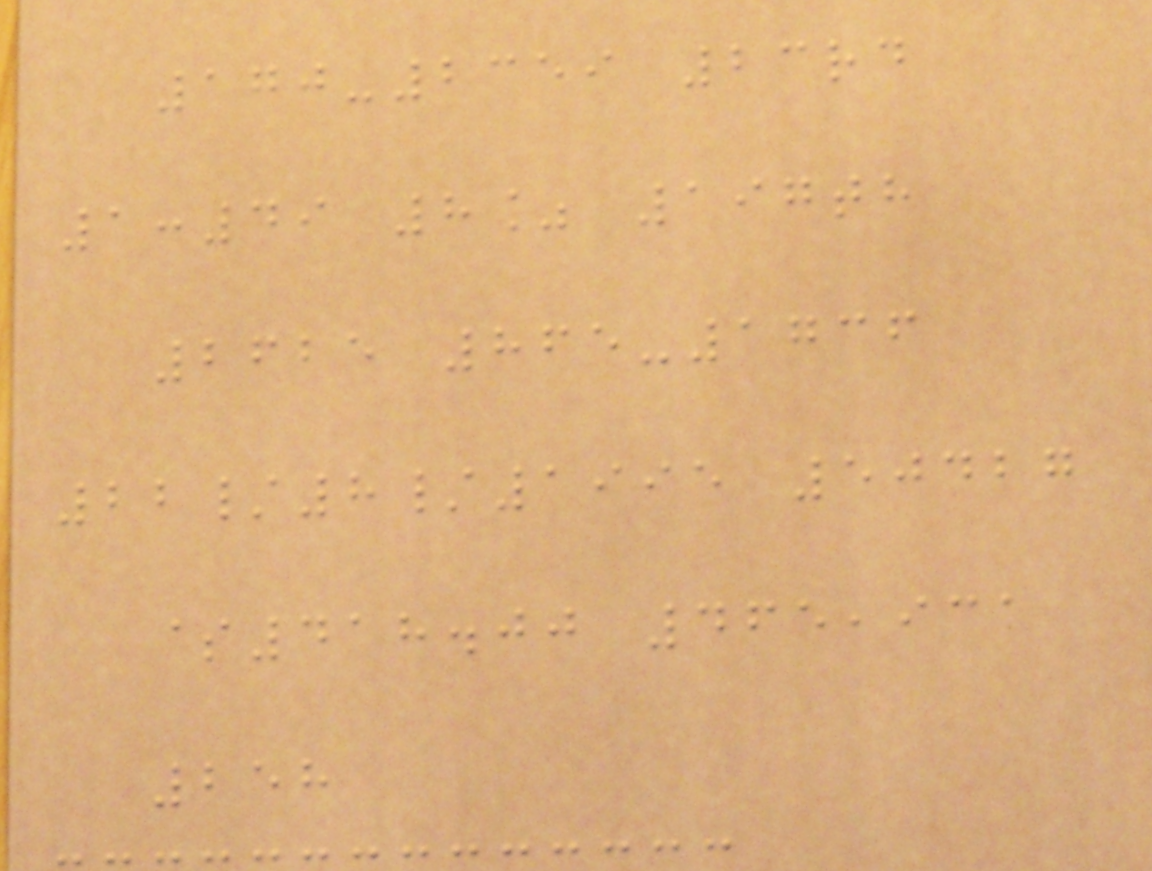170-2359 23rd
1:49 8% 197th
2625 865-1736
22/8/1995 50427
$418.00 465,931
258
